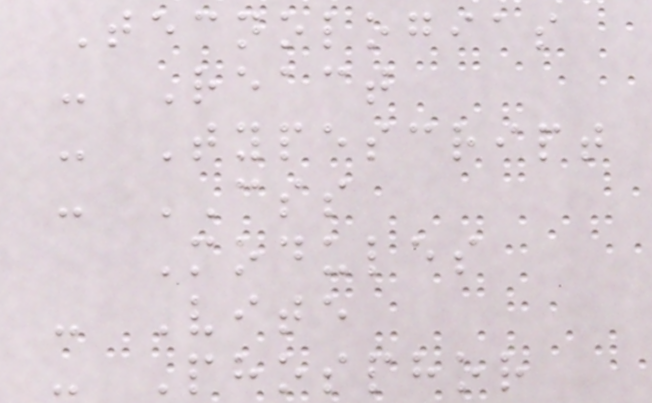Tecnologias
- React
- Typescript
- CSS
Modules
- Vite
- Phosphor
